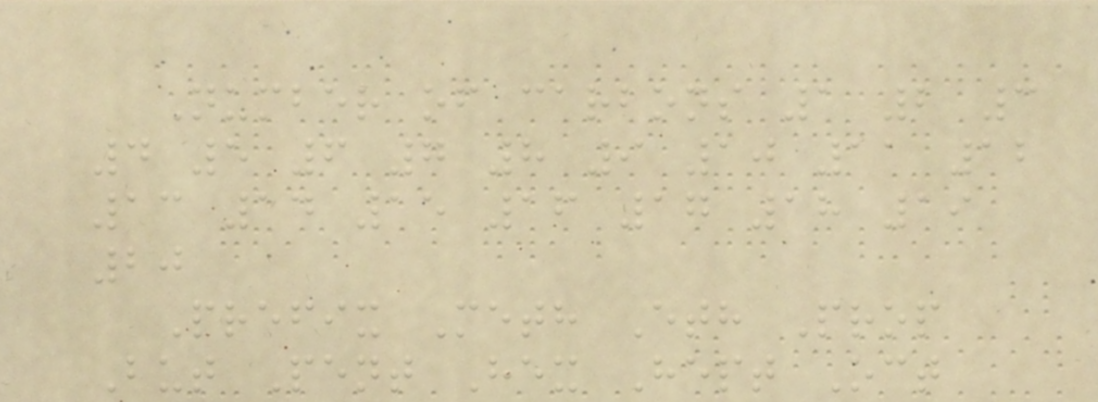Number of carbons 1 2 3
4 5 6 7 8 9 10 11 12
13 14 15 16 17 18 19
20
Prefix Meth Eth Prop
But Pent Hex Hept Oct
